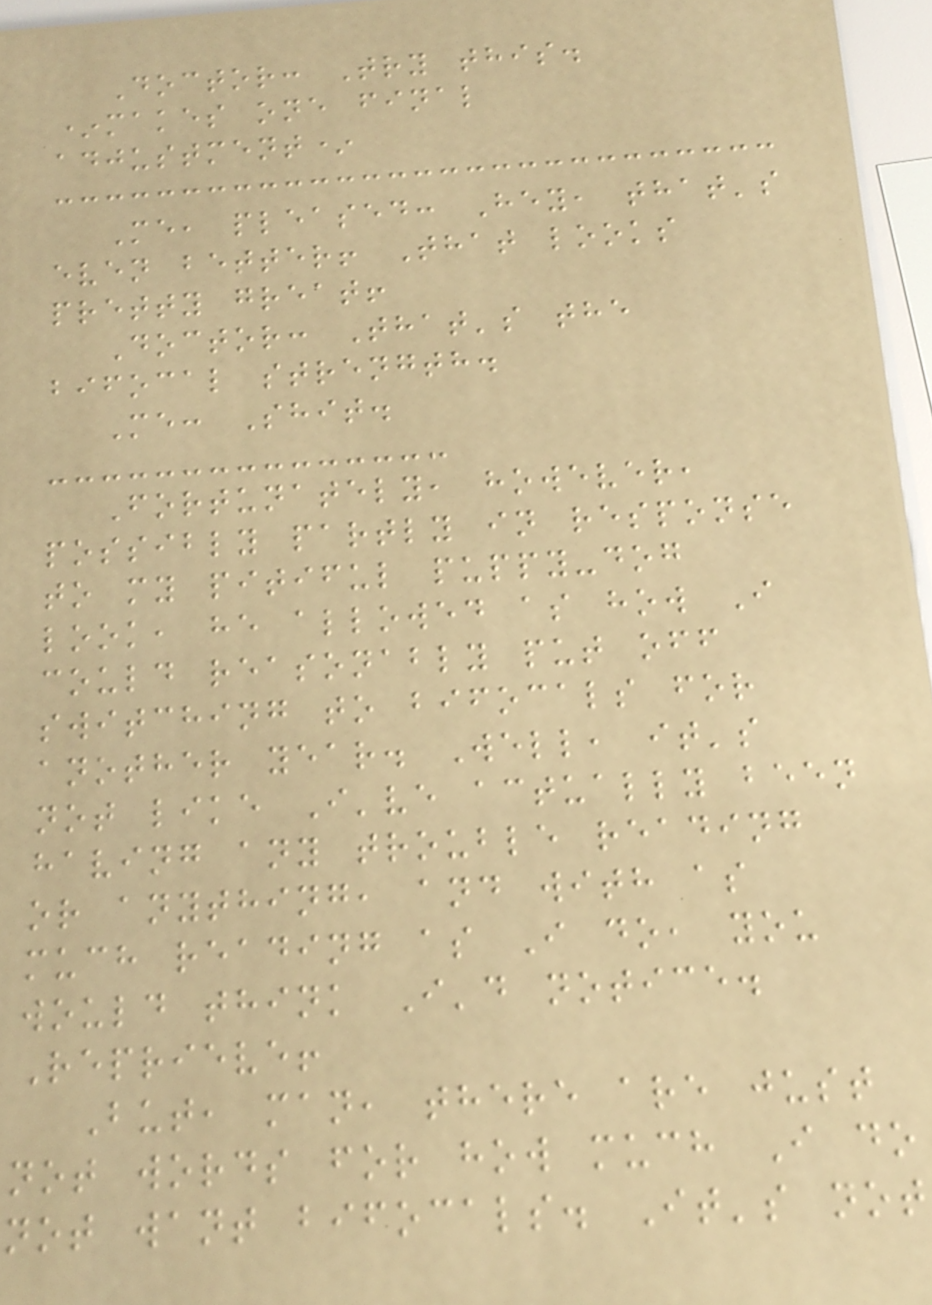Doctor: Try this.
*makes one final
adjustment*
Me, pleased: Hey, that's
even better! That looks
pretty great!
Doctor: That's the
bifocal strength.
Me: Shit.
Fortunately, however,
possibly partly in response
to my pitiful puppy-dog
look, he allowed as how I
could reasonably put off
switching to bifocals for
another year. Well, it's
not like I've actually been
having any trouble reading
or anything, and with as
much reading as I do, you
would think I'd notice.
Reprieve!
But, man, there are just
not words for how much I do
not want bifocals. It's not
